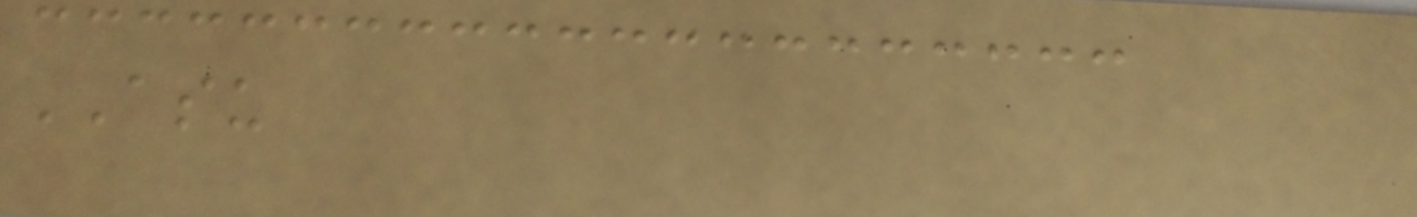ASU
